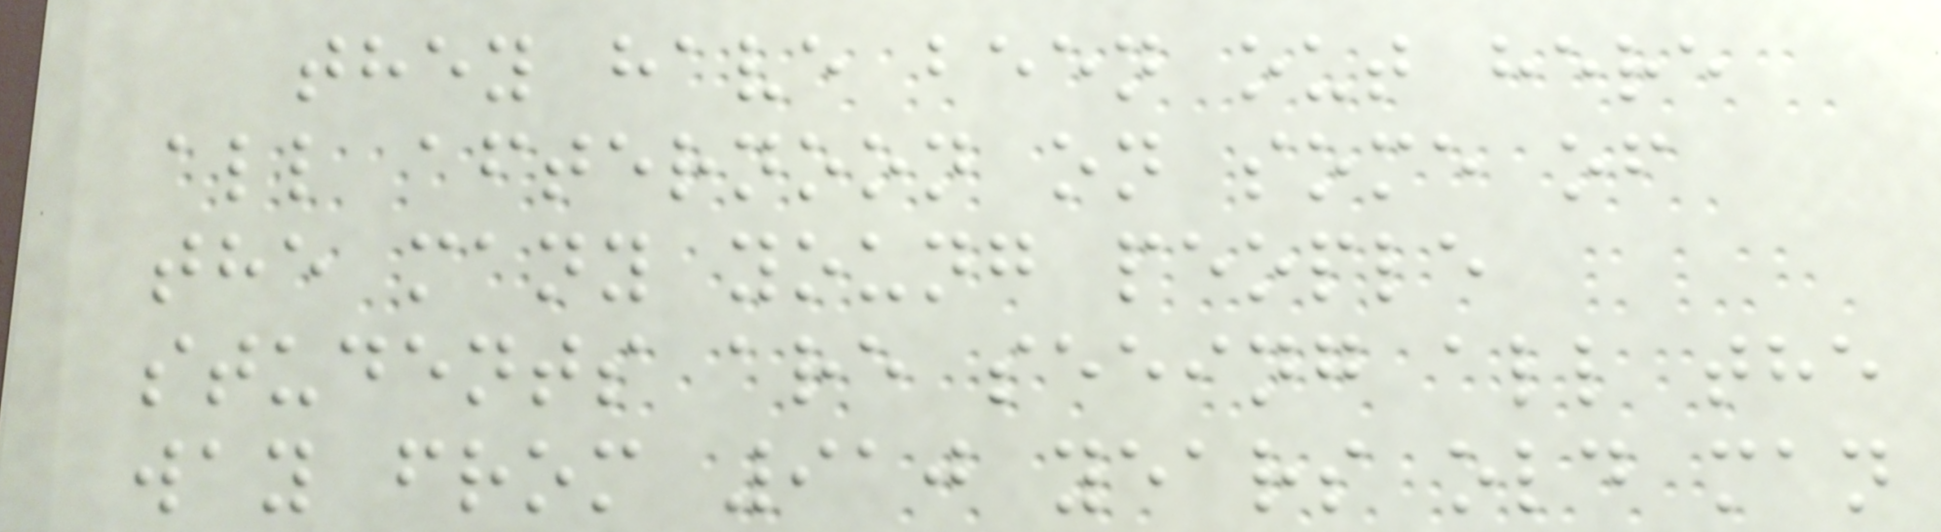they have been out here
all afternoon on some of
the many young people
students are seeing all the
way from 910 years old man
